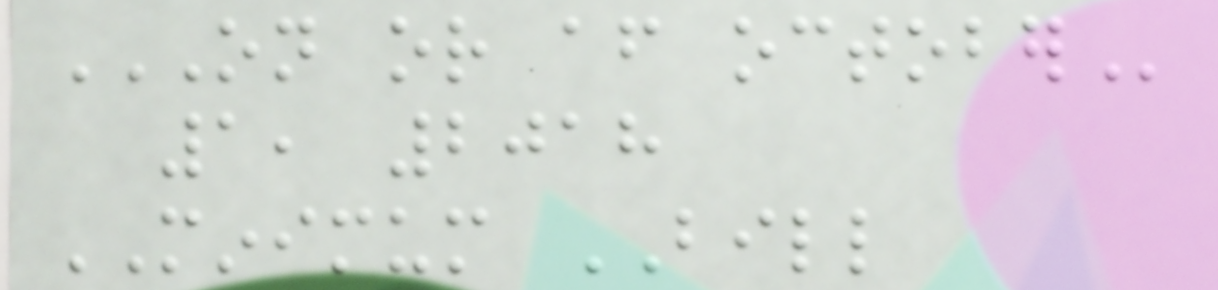ON OR AFTER OCTOBER
1, 2018
MINIMUM BILL
